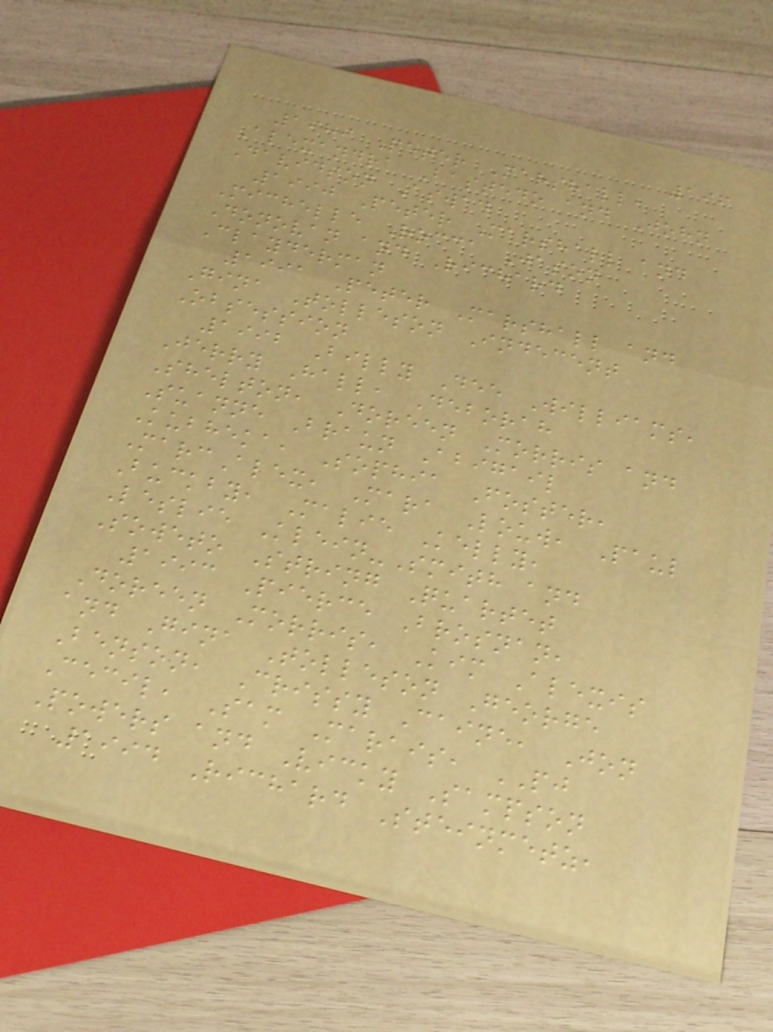196
1989 Peter Marshall,
Alexandra Bastedo and John
Davidson Aswad
1990 Peter Marshall and
Michelle Rocca Jason
Donovan and Richard
Clayderman
1991 Peter Marshall and
Gina Tolleson Indecent
Obsession
1992 Billy Dee Williams,
Jerry Hall, Deborah
Shelton, Doreen Morris and
Suanne Braun Abigail
Kubheka, Sophia Foster,
MarcAlex, Mara Louw, Paul
Buckby, Malie Kelly,
Leslie Klein-Smith and
Soweto String Quartet
1993 Pierce Brosnan,
Doreen Morris, Kim Alexis
and Gina Tolleson George
Benson, Crissy Caine, Jon
Cecil, Sam Marais, PJ
Powers and Vicky Sampson
1994 Richard Steinmetz,
